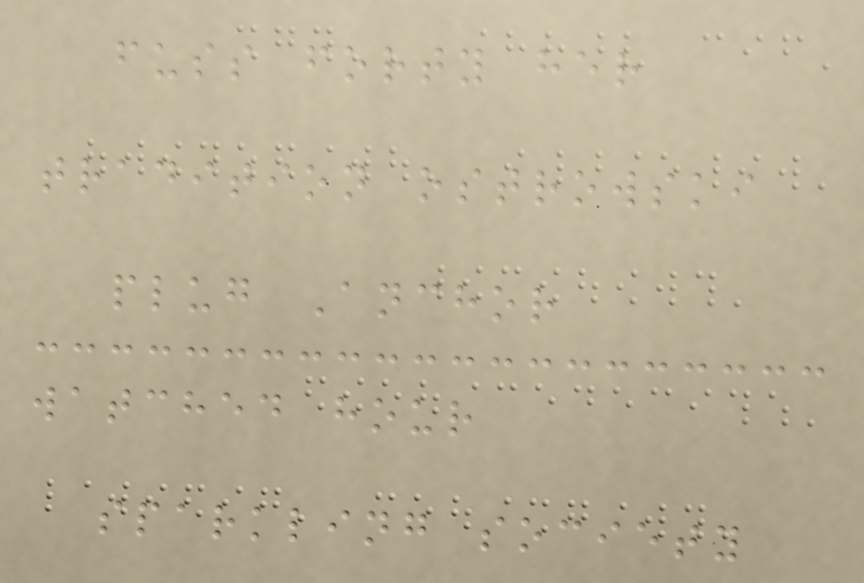fuss forty her
tradition ostrowski
plug Anchor
watched hour
sparkling society
